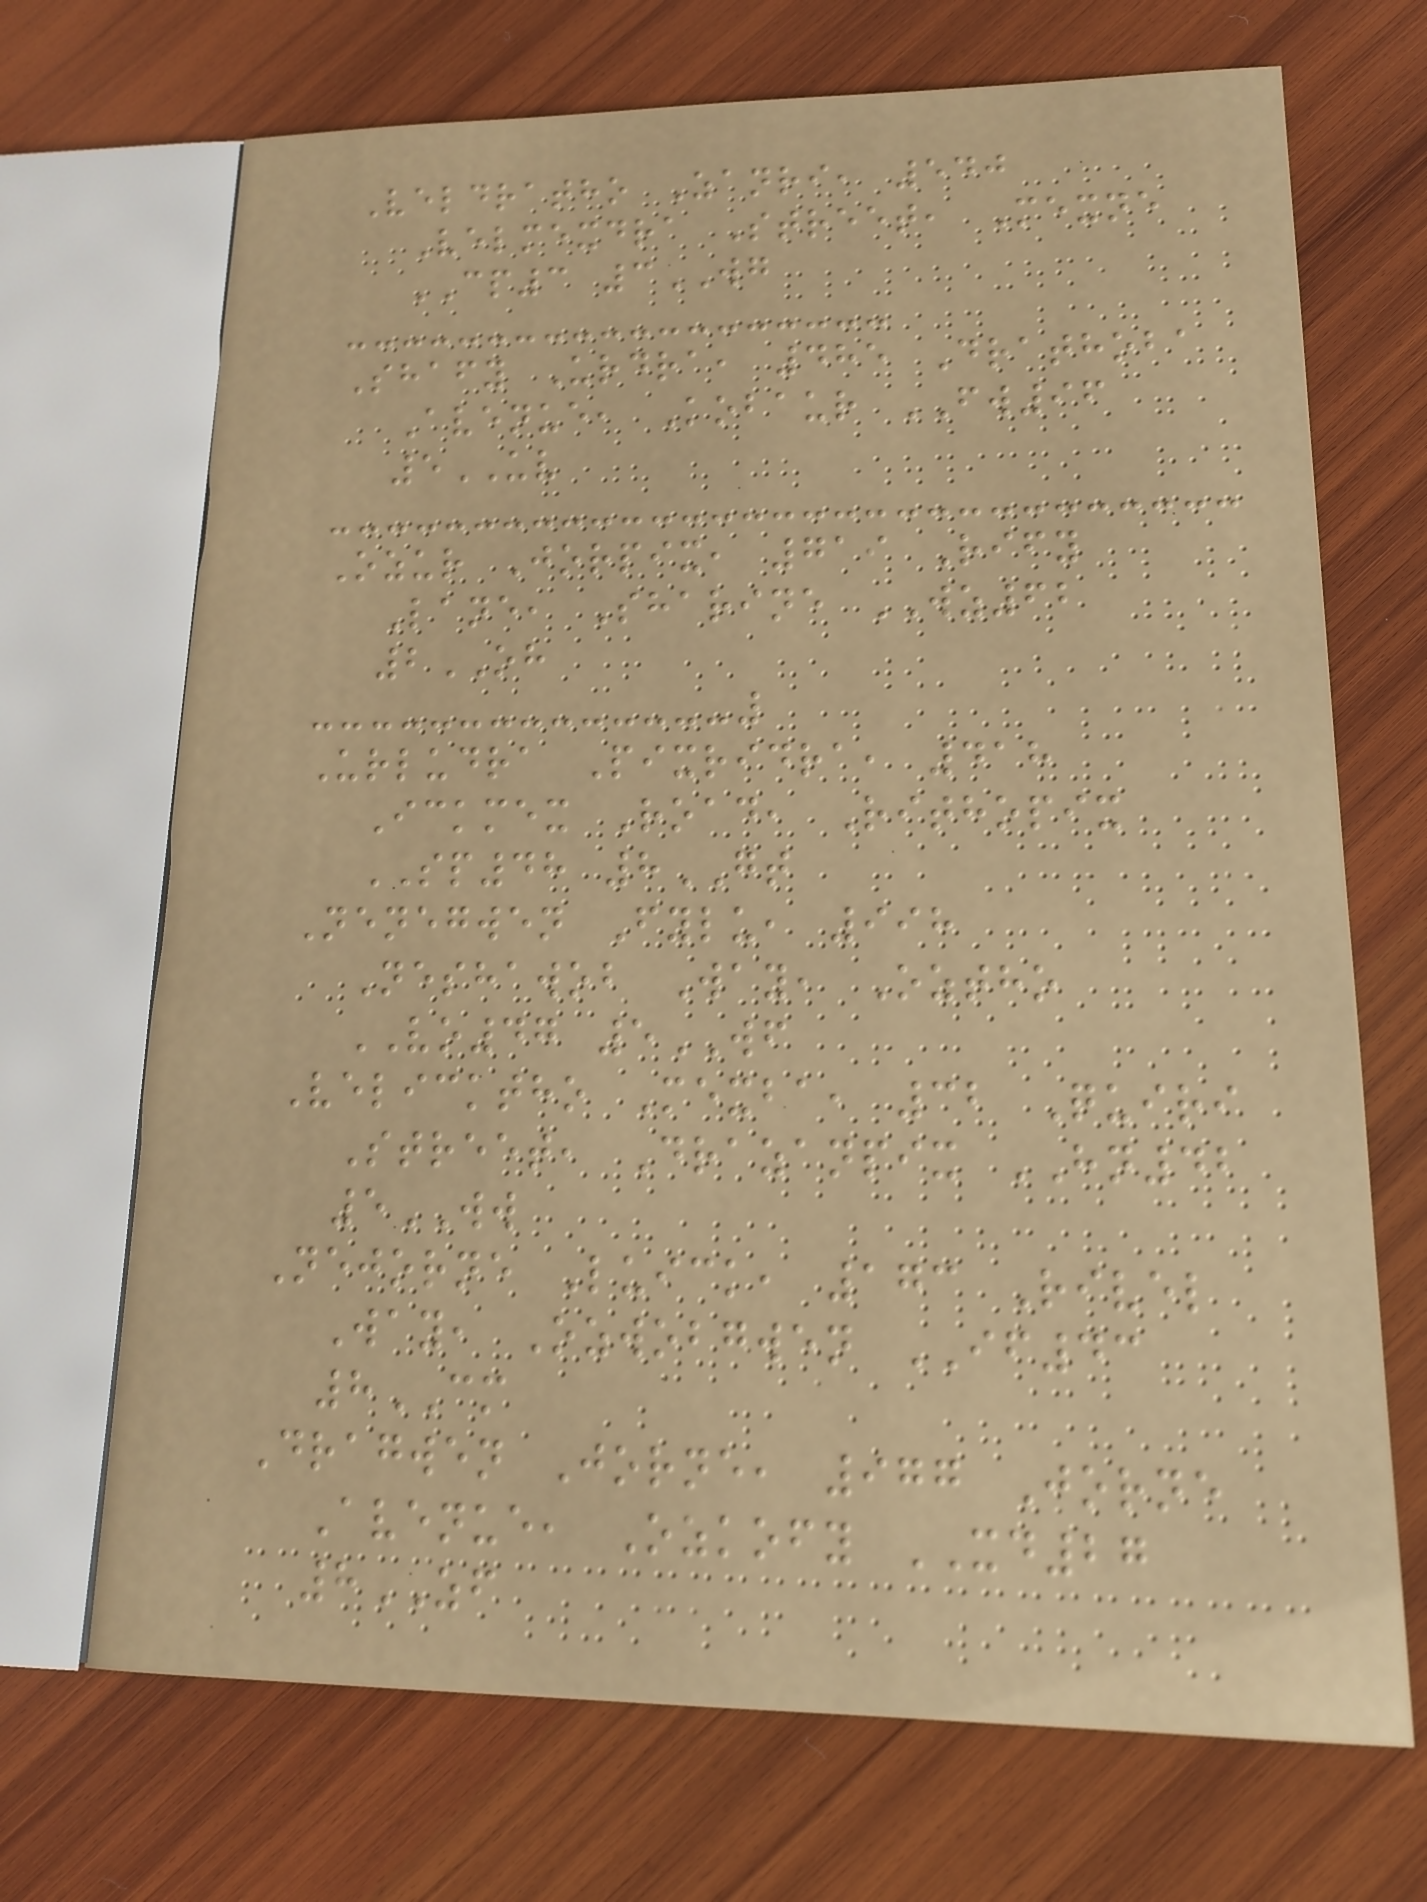Veldratho Zanri, 540
Velmexdra Street, Mexne
CP3 3WG
Shafy Urdra, 485 Drathoba
Avenue, Kobaur FW96
5UV
Ozur Jorpix, 719 Rify
Lane, Sharine WZ62
2OH
Urludra Pixridra, 418
Ickmex Road, Rithopix
SP48 8GT
Nenegwen Fylu, 998
Neshawob Way, Oztho
VO47 5WF
Velicktho Mexba, 32 Quiri
Street, Drazanpix HN42
5WW
Nejorne Luick, 173 Rivel
Way, Ozwobgwen IF43
8CM
Dragwen Jorne, 977 Jorne
Avenue, Ozkofy XD27
8ZF
